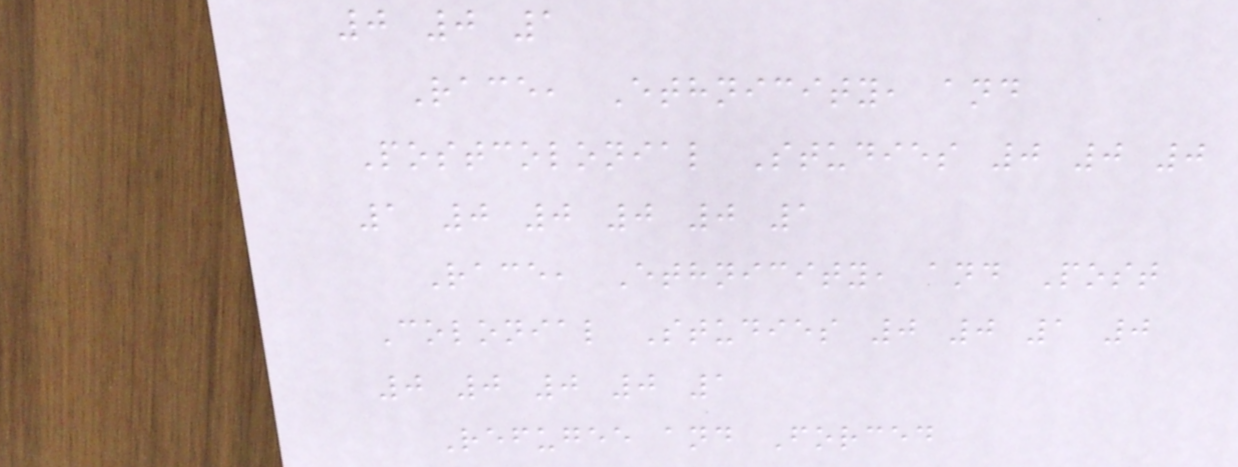0 0 1
Race, Ethnicity, and
Postcolonial Studies 0 0 0
1 0 0 0 0 1
Race, Ethnicity, and Post
Colonial Studies 0 0 1 0
0 0 0 0 1
Refugee and Forced
